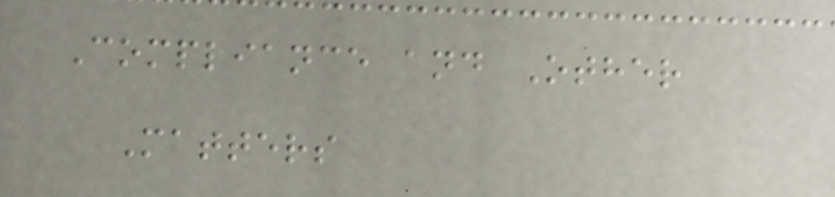Compliance and Other
Matters
